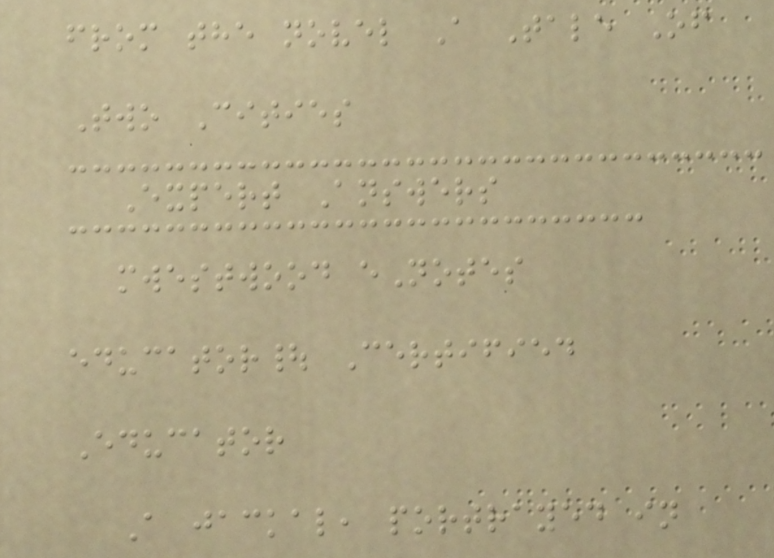from the novel A Tale Of
Two Cities
Expert Answers
mwestwood eNotes
educator| Certified
Educator
A jackal, portrayed in
